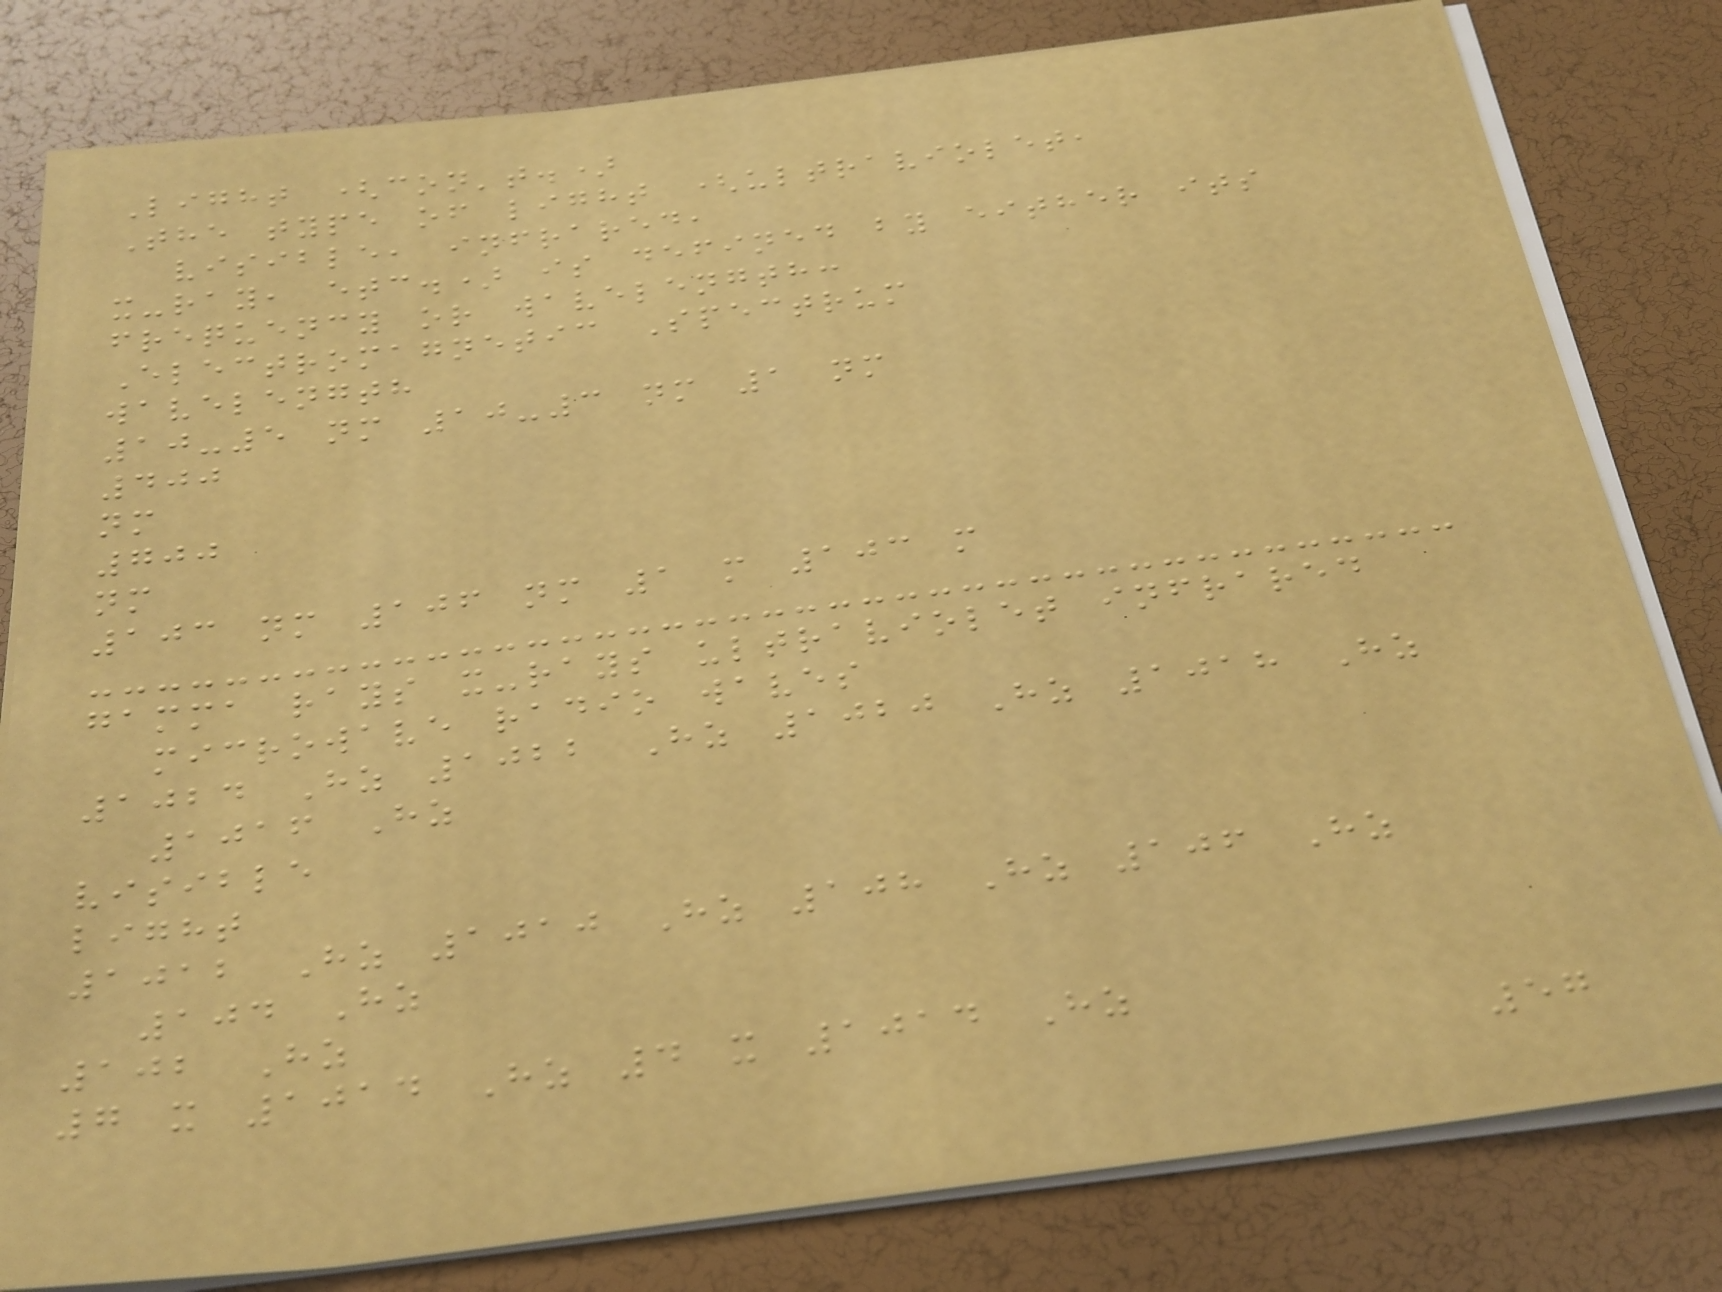Light (con't.)
The type of light (ultraviolet,
visible, infrared,
x-ray, etc.) is defined by either its
frequency or wavelength:
Electromagnetic Spectrum
wavelength
10-5 nm 10-3 nm 1 nm
400
nm
700
nm
103 nm 106 nm 1 m 103 m
gamma rays x-rays ultraviolet infrared
microwave radio waves
1024 Hz 1022 Hz 1020 Hz 1018 Hz
1016 Hz
visible
light
1012 Hz 1010 Hz 108 Hz 106 Hz
104 Hz
102 Hz
7 x 1014 Hz 4 x 1014 Hz
57
